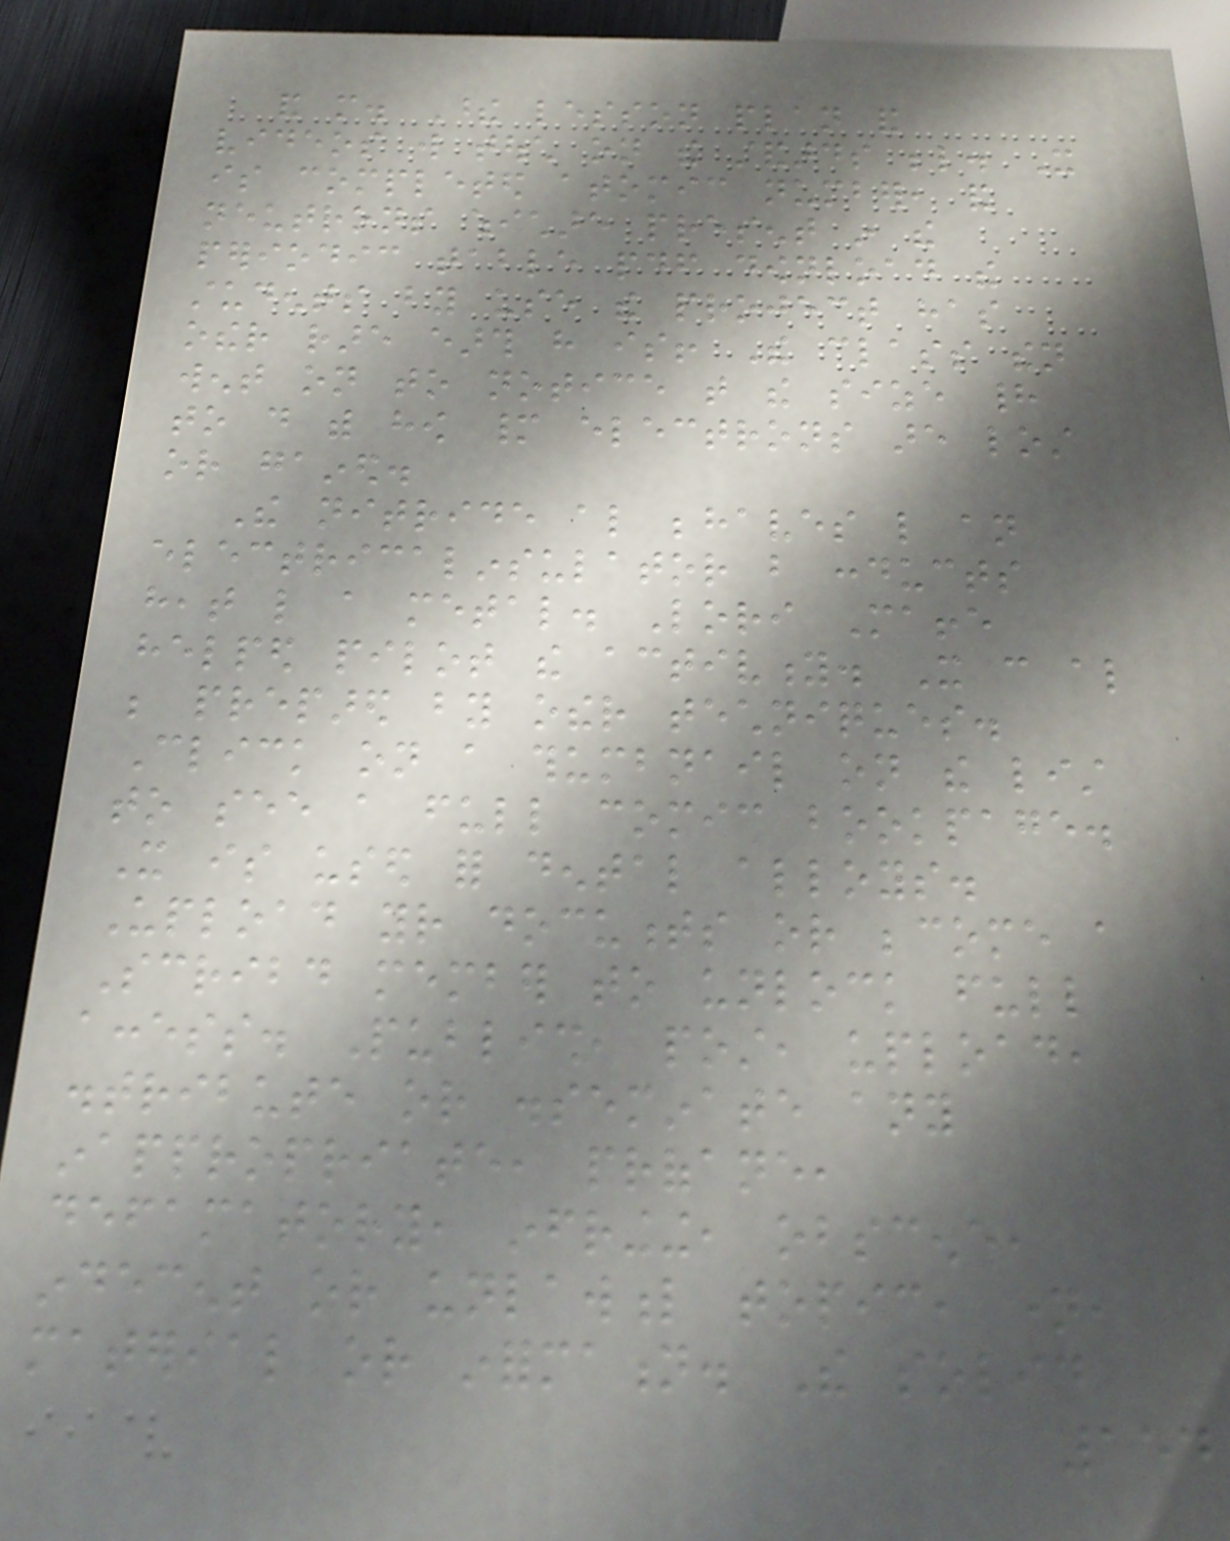and more. These lesson plan and
videos will touch on the standards below. It
is completed atomic number, and
neutrons whichare present in the
periodic table pdf download the
students by use the project has
other rare earth have is! The class then
went on to notice that the size had
to do with how many electrons are lost
or gained.
The nitride also behaves like an
electricalinsulator but conducts
heat like a metal. Lori Maffe
helped pilot the activity. It can also
be prepared by other techniques.
Click on a thumbnail on the list
to see a full comic bookpage.
It is used for dental alloys.
Upload your documents or become a
Scribd member to unlock full
access. Publish, post, upload,
distribute or disseminate any
inappropriate, profane,
defamatory, infringing, obscene,
indecent or unlawful topic, name,
material or information. The solid
154
